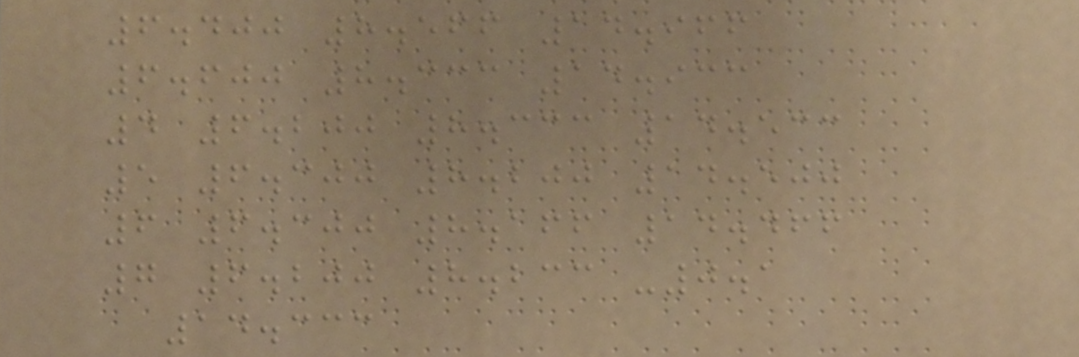6.400 8.566 14.966
6.600 8.333 14.933
4 6.200 8.333 14.533
5 6.300 8.200 14.500
6 6.300 8.166 14.466
7 6.200 8.233 -0.1
14.333
